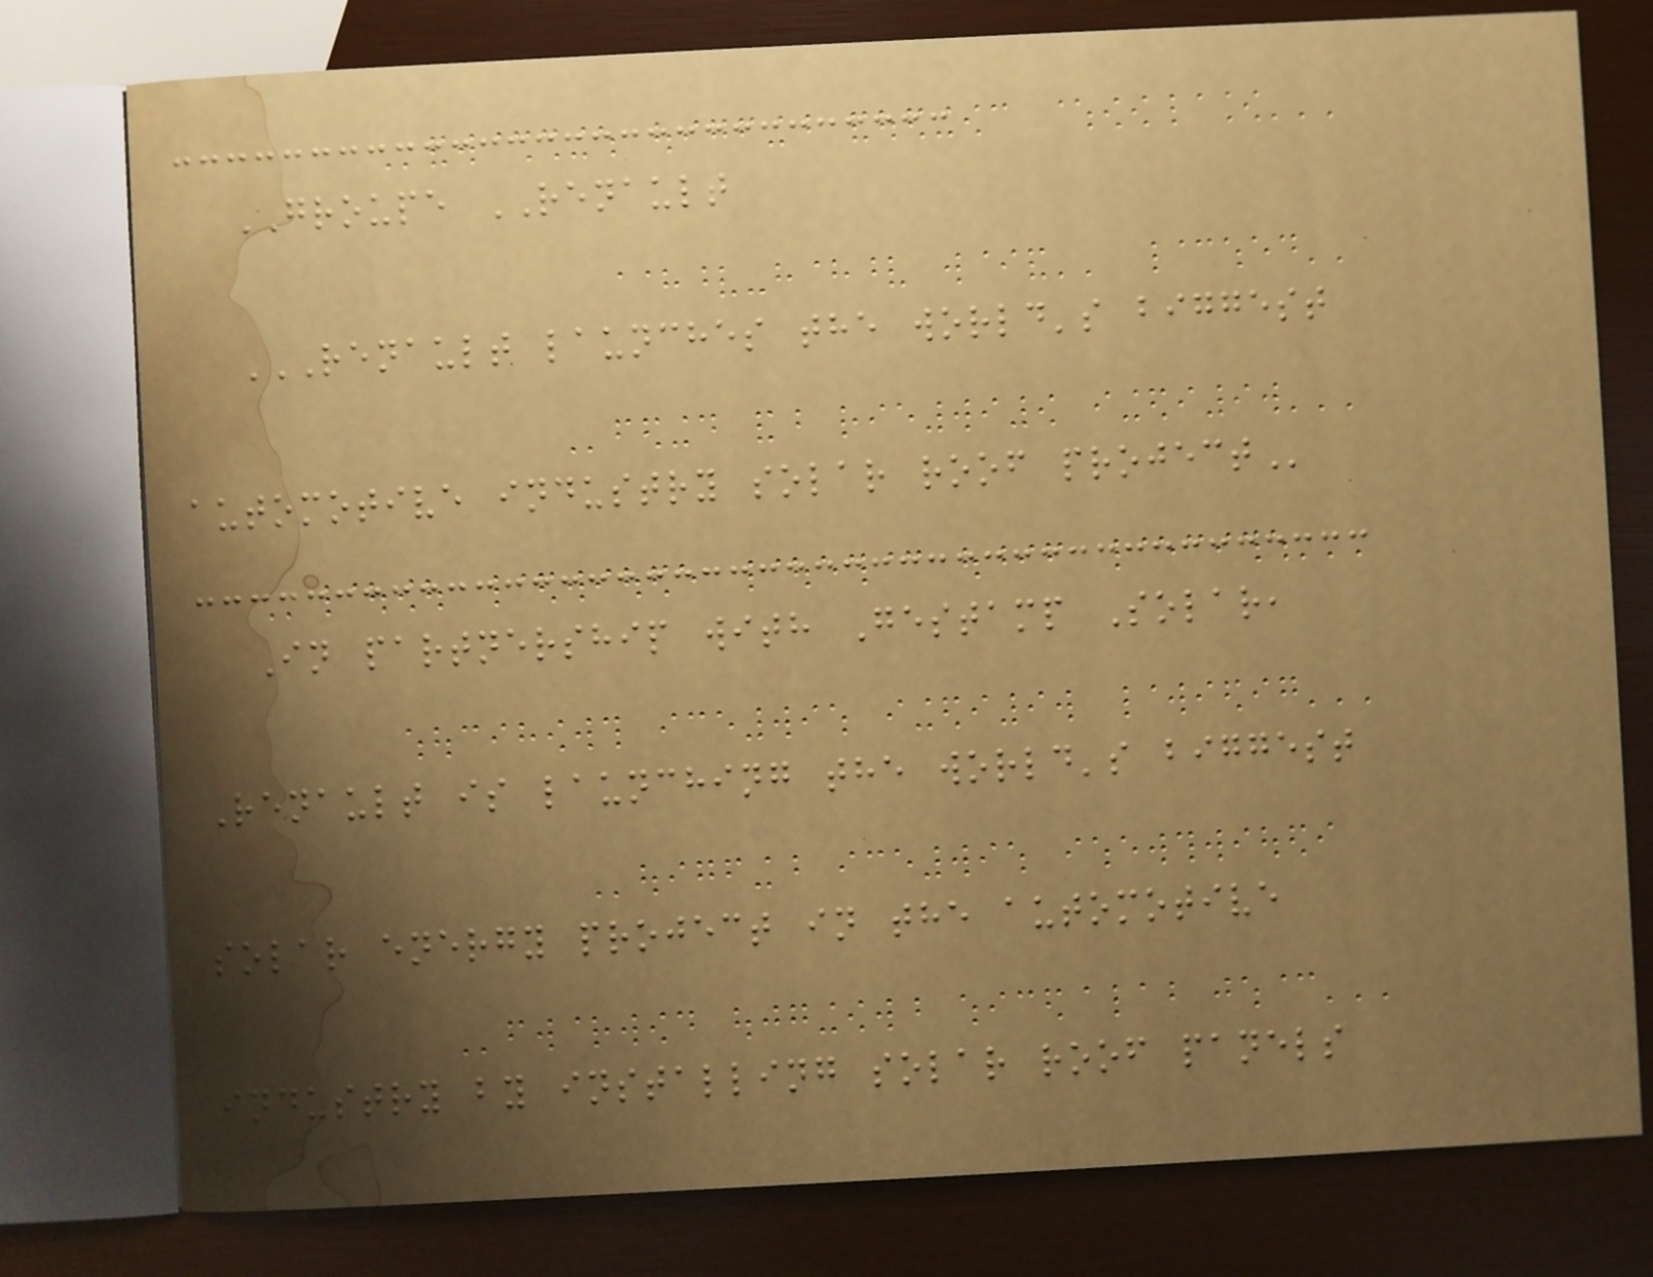GROUPE RENAULT
RENAULT LAUNCHES THE WORLD'S BIGGEST
AUTOMOTIVE INDUSTRY SOLAR ROOF PROJECT
In partnership with Gestamp Solar,
Renault is launching the world's biggest
solar energy project in the automotive
industry by installing solar roof panels
